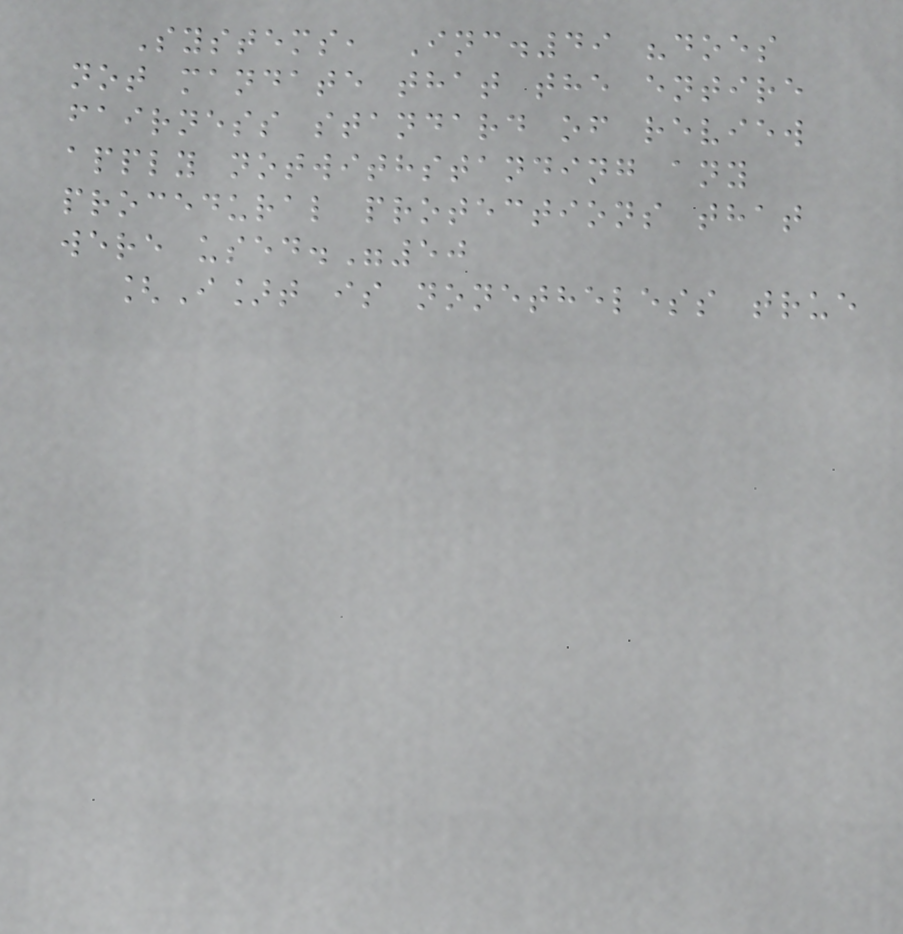Systems, Inc.49 "does
not mandate that the entire
fairness standard of review
apply notwithstanding any
procedural protections that
were used."50
[I]t is nonetheless true
